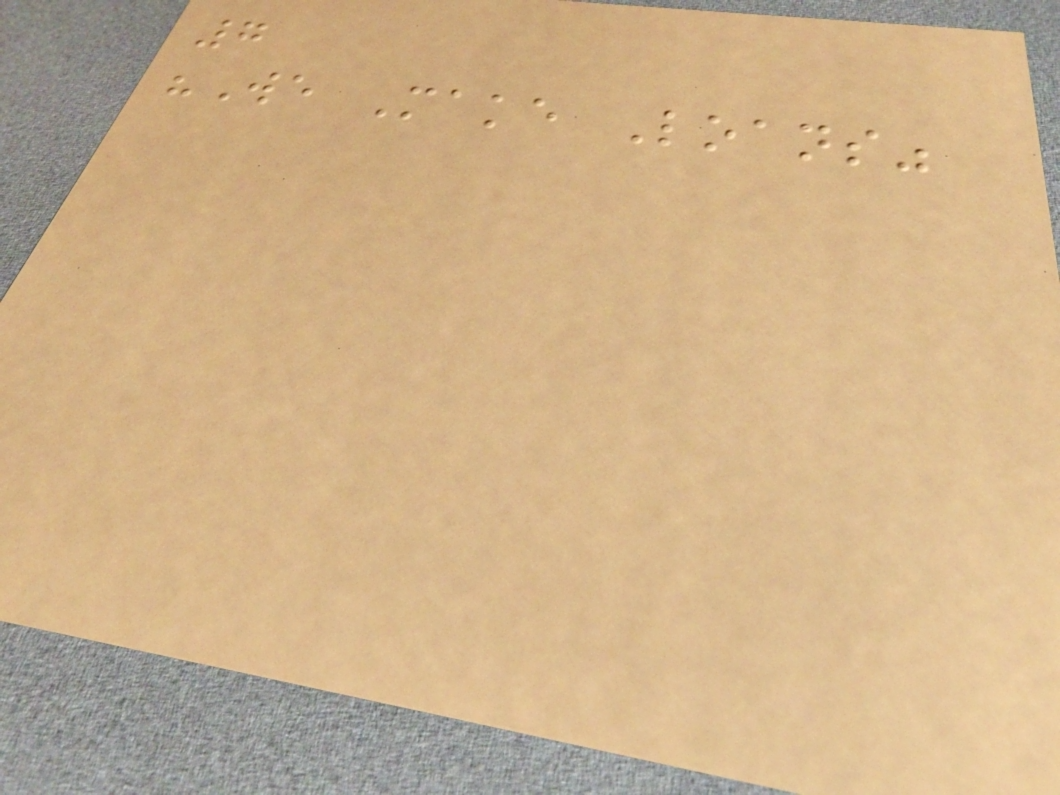7
"We Make Loans"
